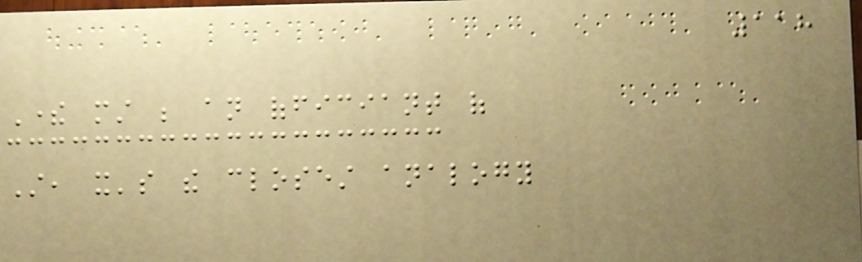118
There must be an officiant of
Still, it's the closest analogy
